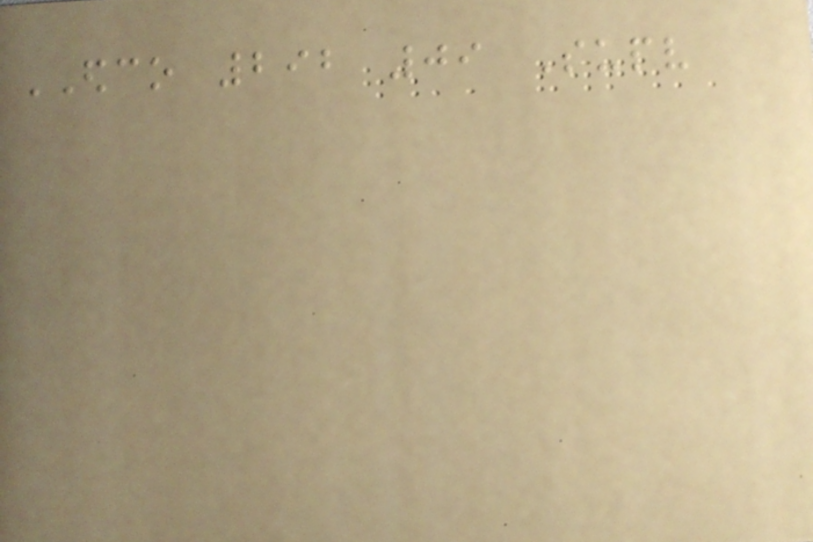EDCO 292 09 Supv
